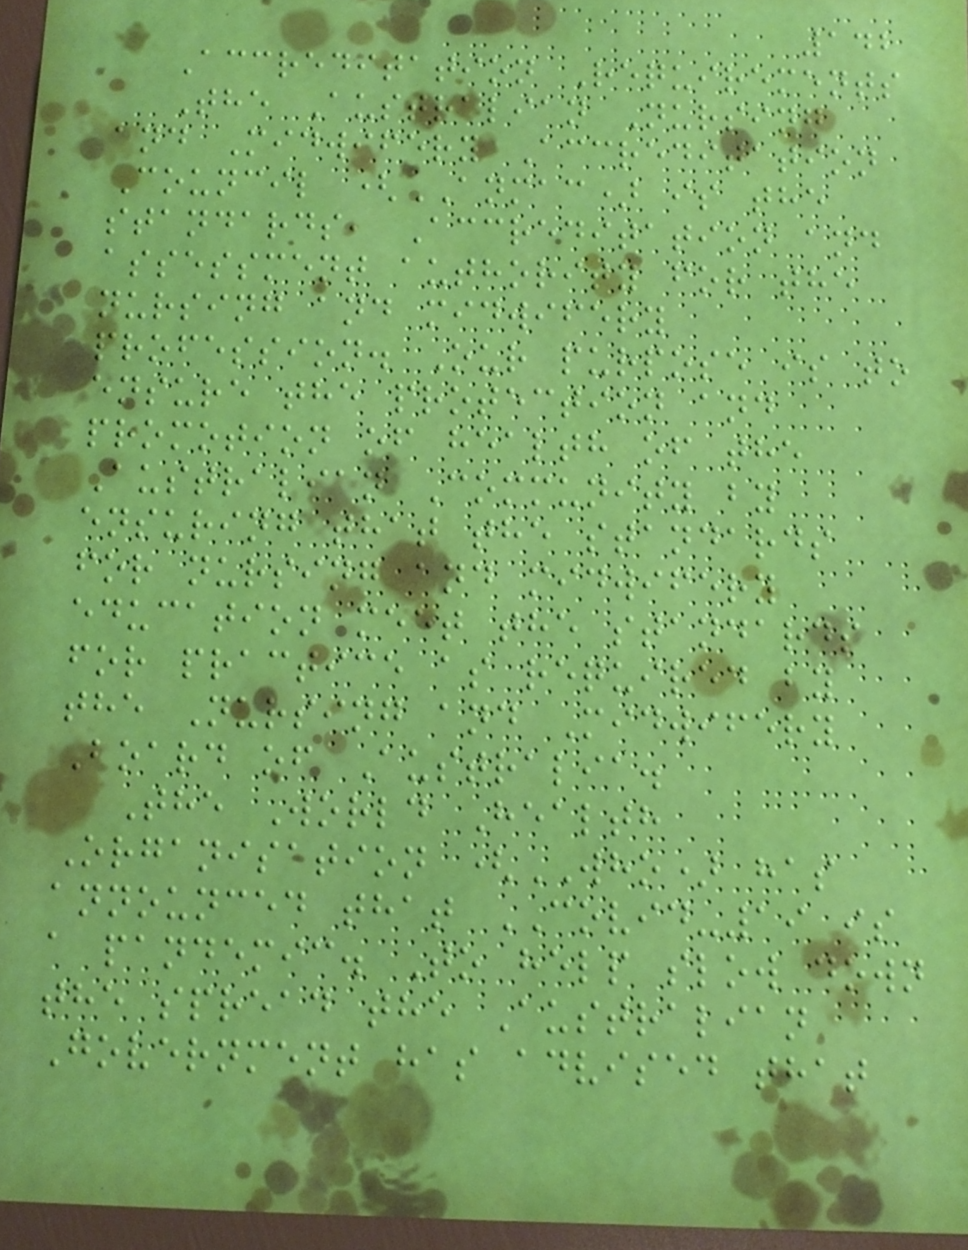142
Accreditation Requirements
The Australian Nursing
and Midwifery Accreditation
Council (ANMAC) is the
standards, Accreditation and
assessment authority for the
nursing and midwifery
profession. Our purpose is to
ensure the protection and
promotion of health of the
Australian Community by
ensuring that the standards
for nursing and midwifery
education meet the standards
for practice as required by
the Nursing and Midwifery
Board of Australia.
The World Health
Organisation (WHO) has
announced that COVID-19 is
a pandemic. To help slow down
the spread the Australian
Government has advised that
